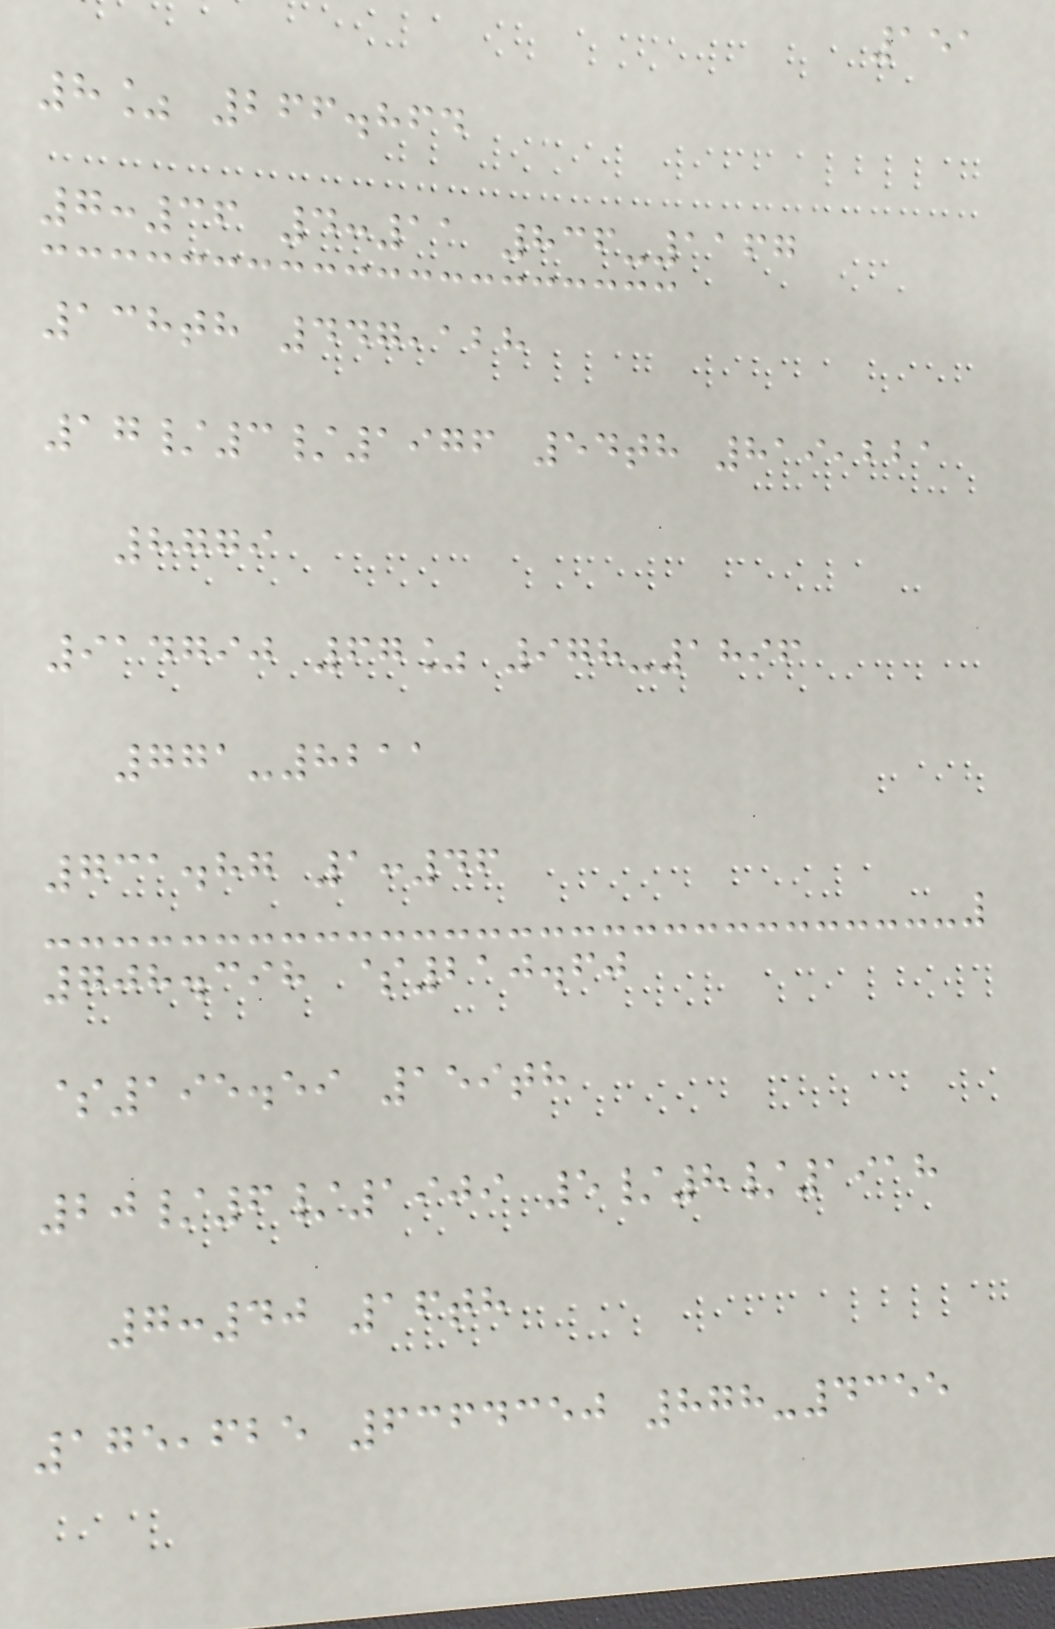151
8% 266.864
7:36 4:11 836-1167
138th 447,128
17/3/1976 54th 819,221
8779
914790 67% 978-1896
771-8211
731.87 1:46
708.398 $210.60
$195.59 159th
20/6/1909 5/8/1918
7:40 16th
175,625 6364350 878-4355
